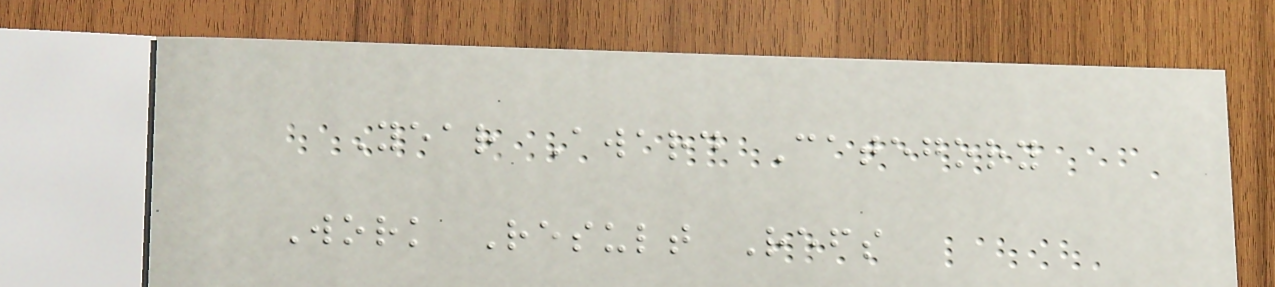Year Award Category
Work Result Refs
